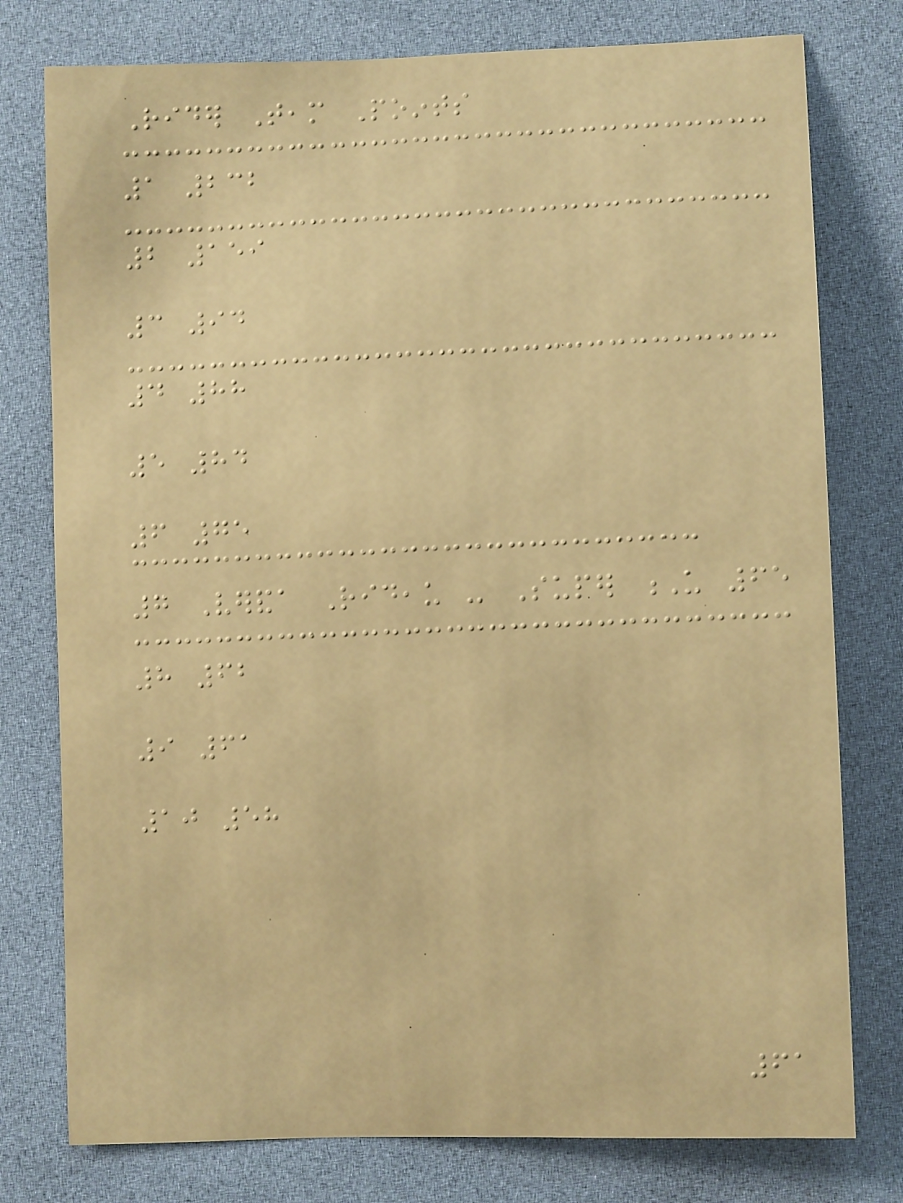Rider Team Points
1 232
2 159
3 94
4 88
5 84
6 75
7 Veranda Rideau - Super U 65
8 62
9 61
10 58
61
